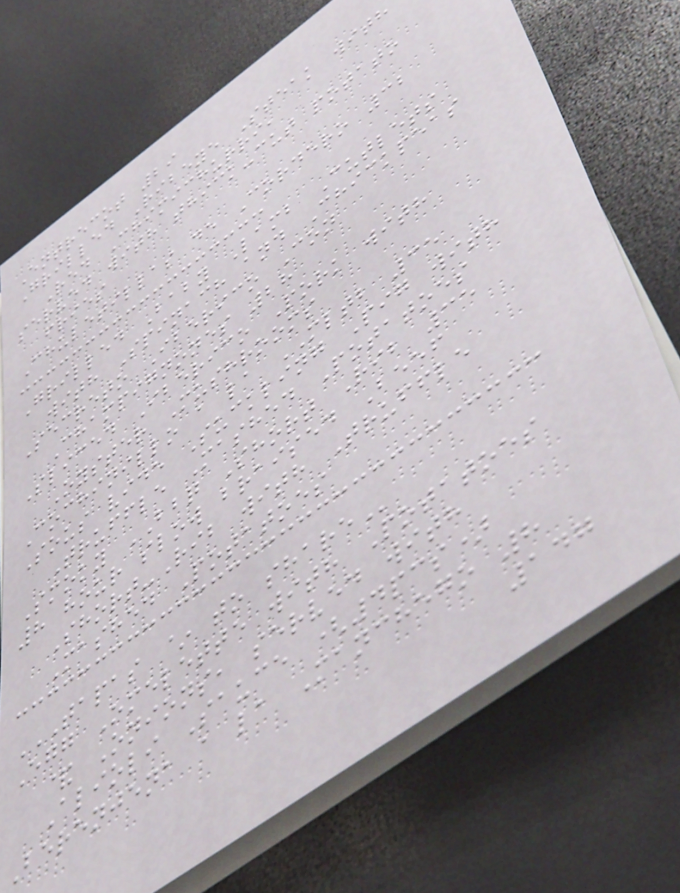Entrecot 29
Grilled Ribeye Steak with
Red Chimichurri,
served with thick-cut potato
fries
Chuletillas de Cordero 32
Grilled Baby Lamb Cutlets
with Spinach and Chickpeas
Secreto Iberico Con
Champignones 28
Sliced Iberico Pork with
Oyster Mushrooms
Cochinillo a la MLTB 35
Sous vide Suckling Pig with
Truffle Mashed Potatoes
Smoky BBQ Short Rib 35
8 hour slow braised Beef
Short-Rib with Truffle
Mashed Potatoes
TAPAS ~ TO SHARE
Egg Omelette with Potatoes
& Onions, served with
Alioli Sauce (4pcs)
Berenjena a la Manchego 8
147
